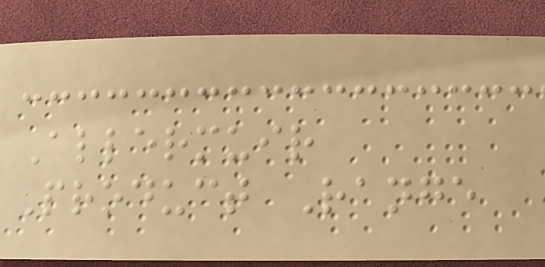Allermuir
Product Range
